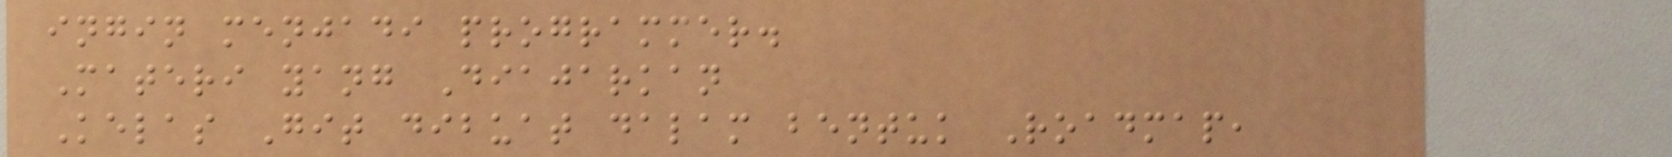ingin menjadi programmer.
Materi yang Diajarkan
Kelas Git dibuat dalam bentuk Roadmap,
